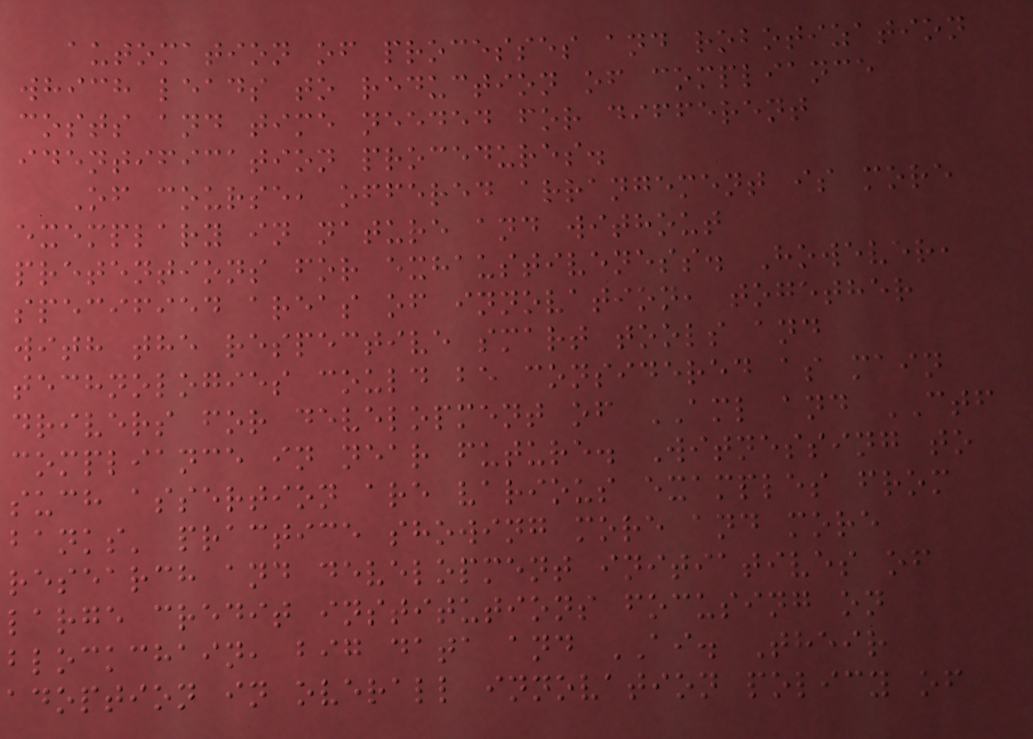automation of processes and robotization
which leads to reduction of compliance
costs and time needed for different
identification procedures.
Of course, offered arrangement is more
exemplary in nature and without
pretentions for exhaustiveness. However,
specified areas of innovation, together
with the respective smart tools and
technologies could be considered as main
drivers for development of AML and CTF
compliance in near future. Witnessing to
such assertion are various examples from
banks' practice showing more and more
research and development initiatives of
large credit institutions focusing on
blockchain, big data and AI. Their
adoption in overall innovation policy of
